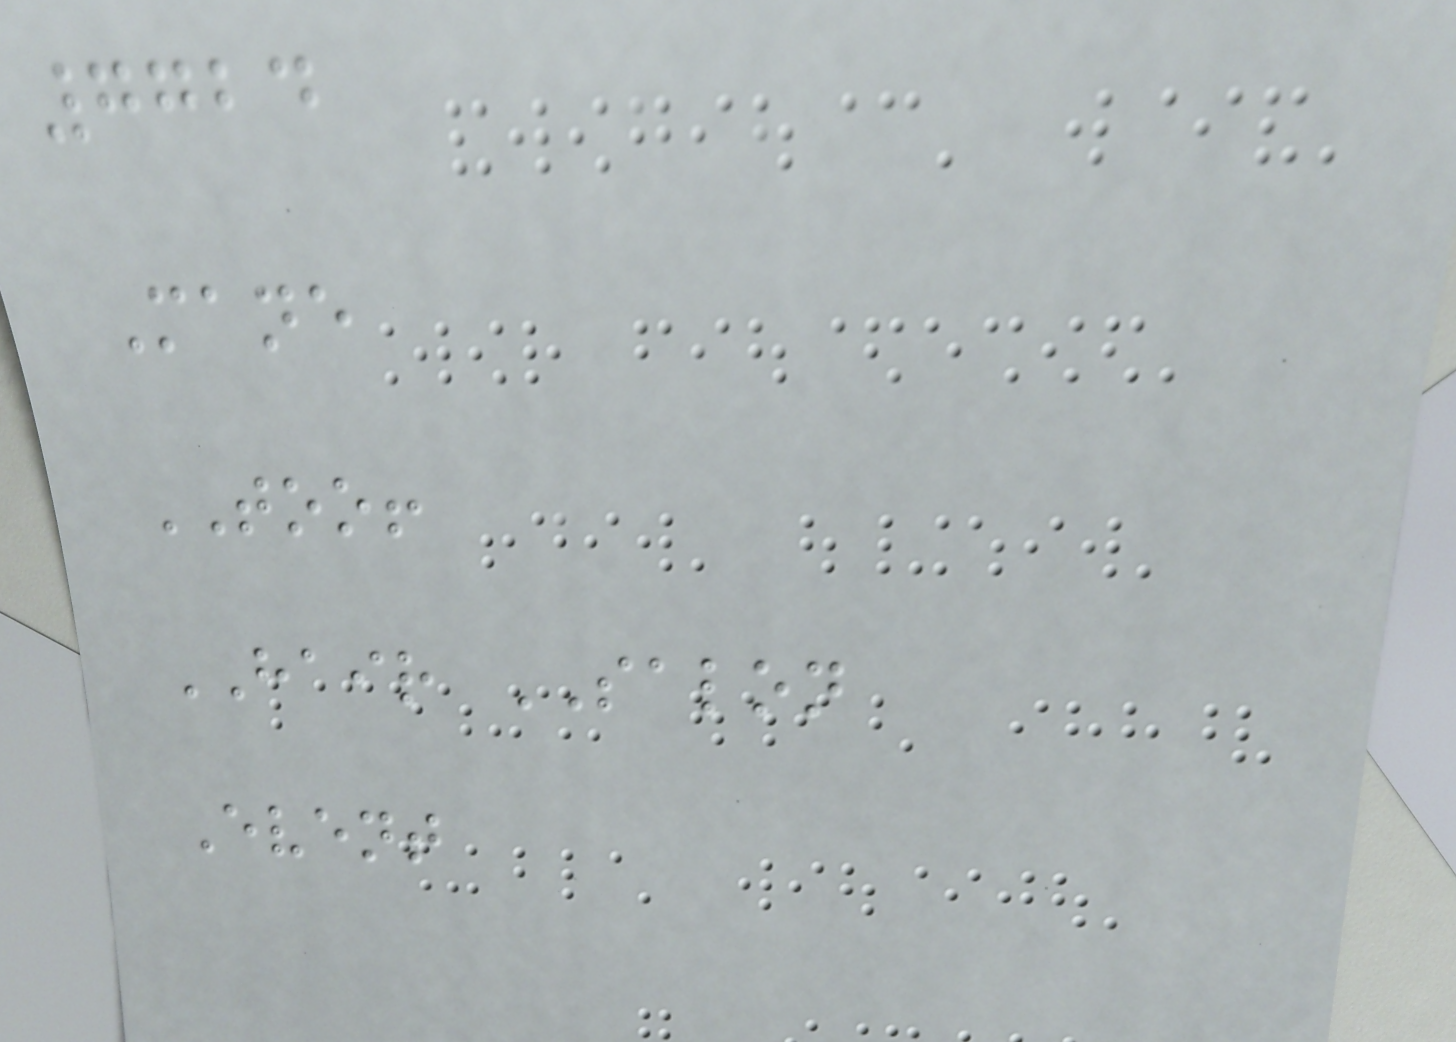7724
Mane
TOO!
HAIR SALON
Event
